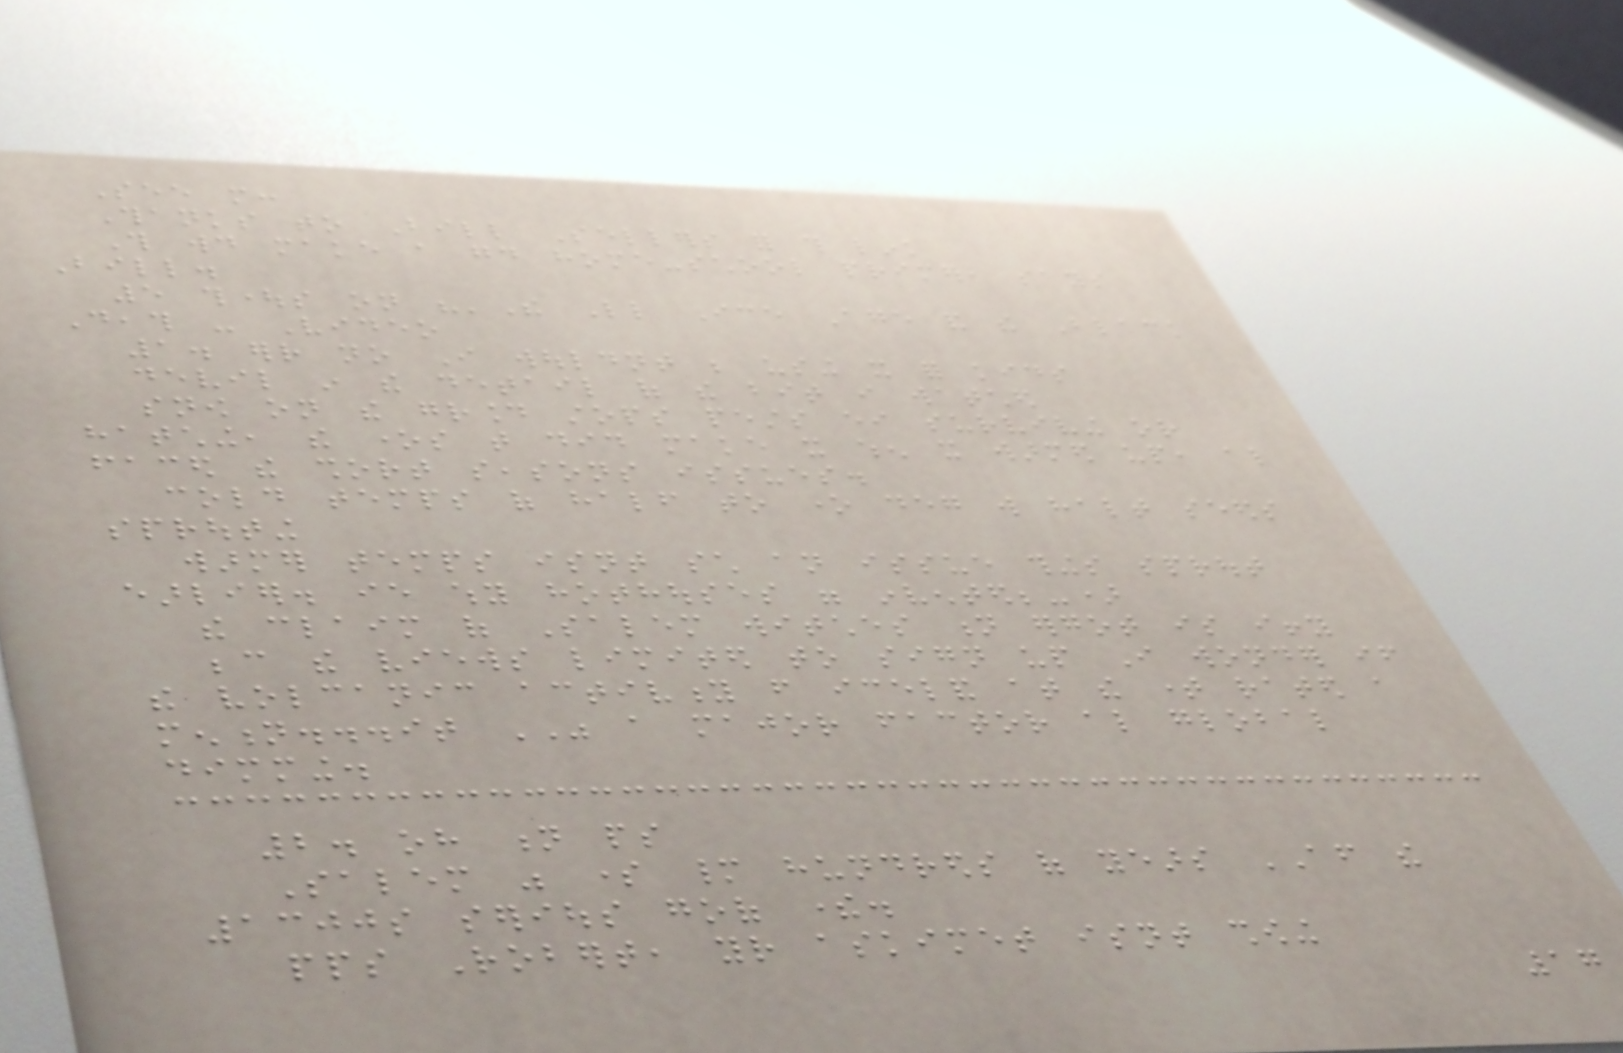See more:
Thanks to Bill Sellers for this link
This would make a good home-school primer, says
Bill.
5 thoughts on "'The Little Ice Age and the Black
Death - Video
1. err no I wouldnt be using it for kids
devil in the detail of the bit i watched
snow on the ground stops pests either surviving or
hatching, the ones that did make it when it warmed up, also
faced the short seasons issues.
cold temps of half to one deg will halt seeds
sprouting
warmer temps isnt such an issue things sprout
earlier. ie why hothouses were invented;-)
the claim of Salem witches n ergot is iffy
because the views limited to sign up I wonder if
the volcanic activity from iceland at the time rated a
mention...it WAS a major factor also global
dimming.
2. oh n ps
Salem was some many hundreds of years AFTER the
1300s serious goof there.
pps Robert, your askimet isnt showing
17
